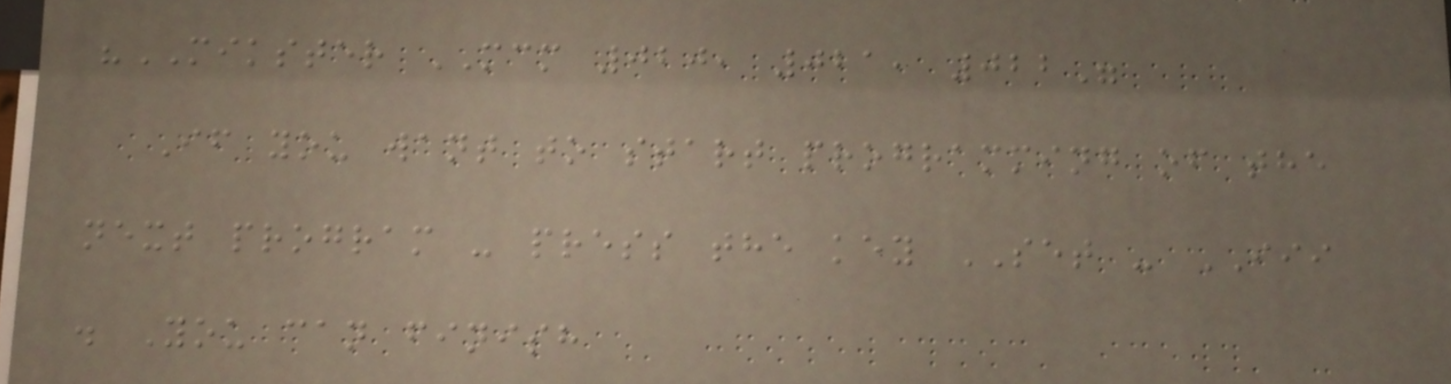"MIKSTER MCM 020, 021, 022"
If you want to start programming of the
next program - press the key SET - III
. You can finish
